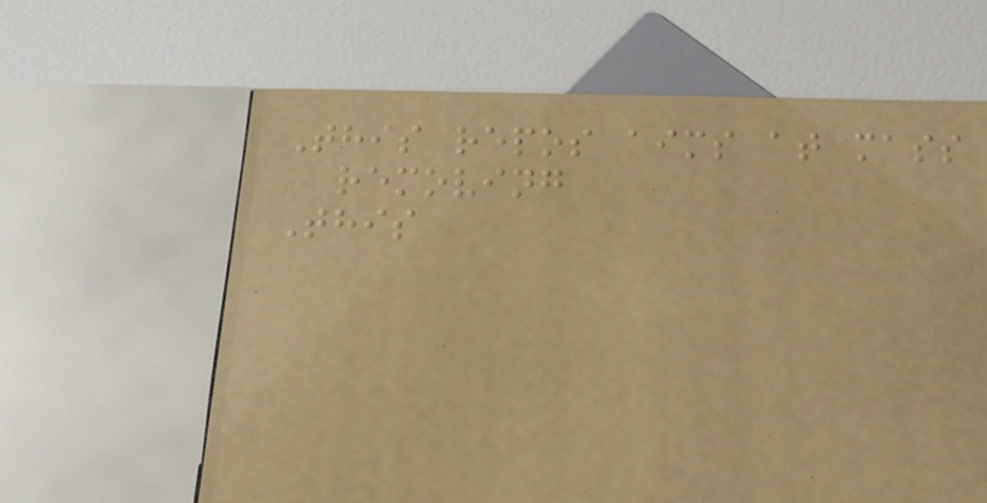This repos aims at mass
removing
This
